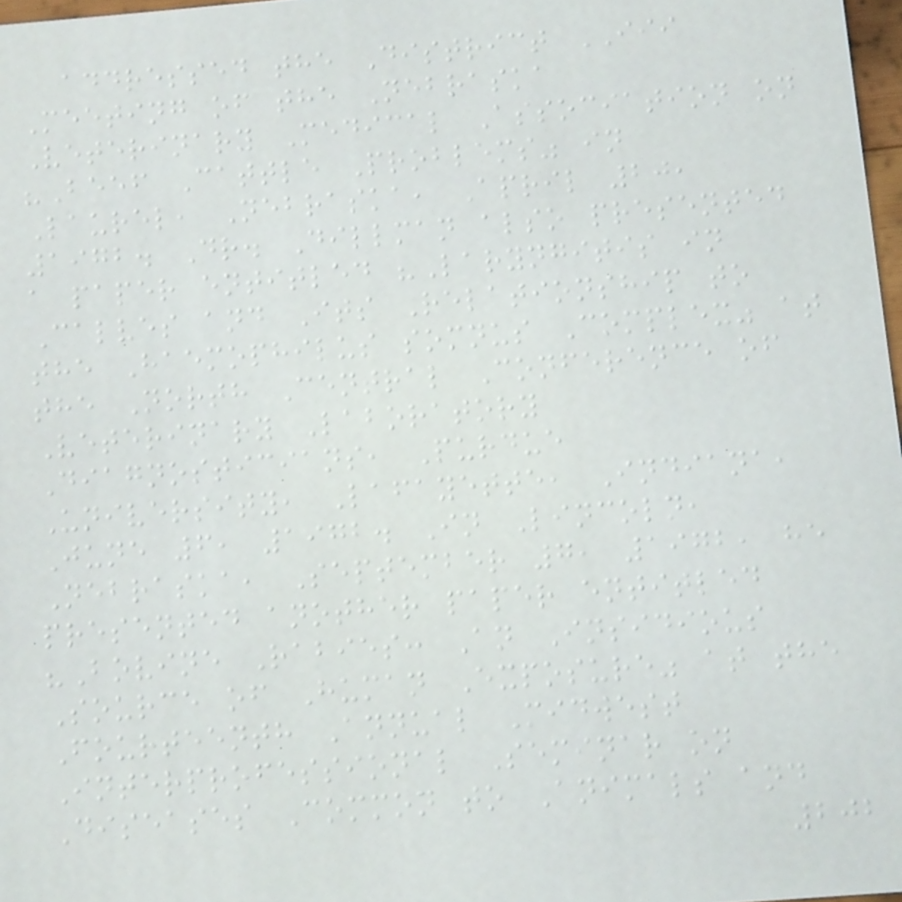addressed the District III
Meeting of the Nebraska
Veterinary Medical Association on
"Beef Cattle Problems" in
Laurel, Nebraska, April 20,
1972. Dr. Dillman also presented
a paper entitled "Laryngitis in
Calves and Its Relationship to
the Haemophilus somnus Complex" at
the North Central Conference of
Veterinary Laboratory
Diagnosticians, Purdue
University, Lafayette, Indiana,
June 6, 1972. In Lincoln,
Nebraska, September 7, 1972, he
presented another paper entitled
"Bovine Rabies: An Insidious
Source of Human Exposure" at the
Fourteenth Annual Midwest
Interprofessional Seminar on
Diseases Common to Animals and
202
